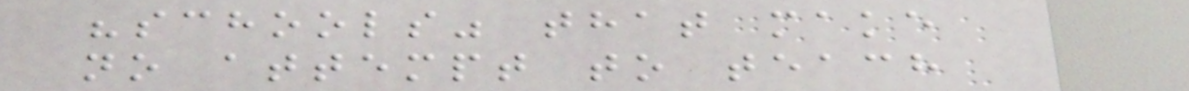"schools" that make
no attempt to teach
